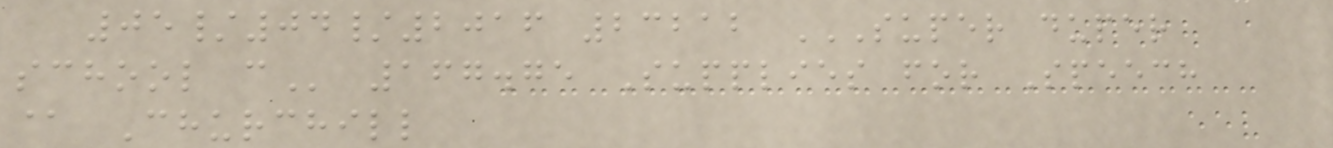05/04/2016 23212 SUPER DUPER
SCHOOL C 167.75 Supplies for Speech
@ Churchill
